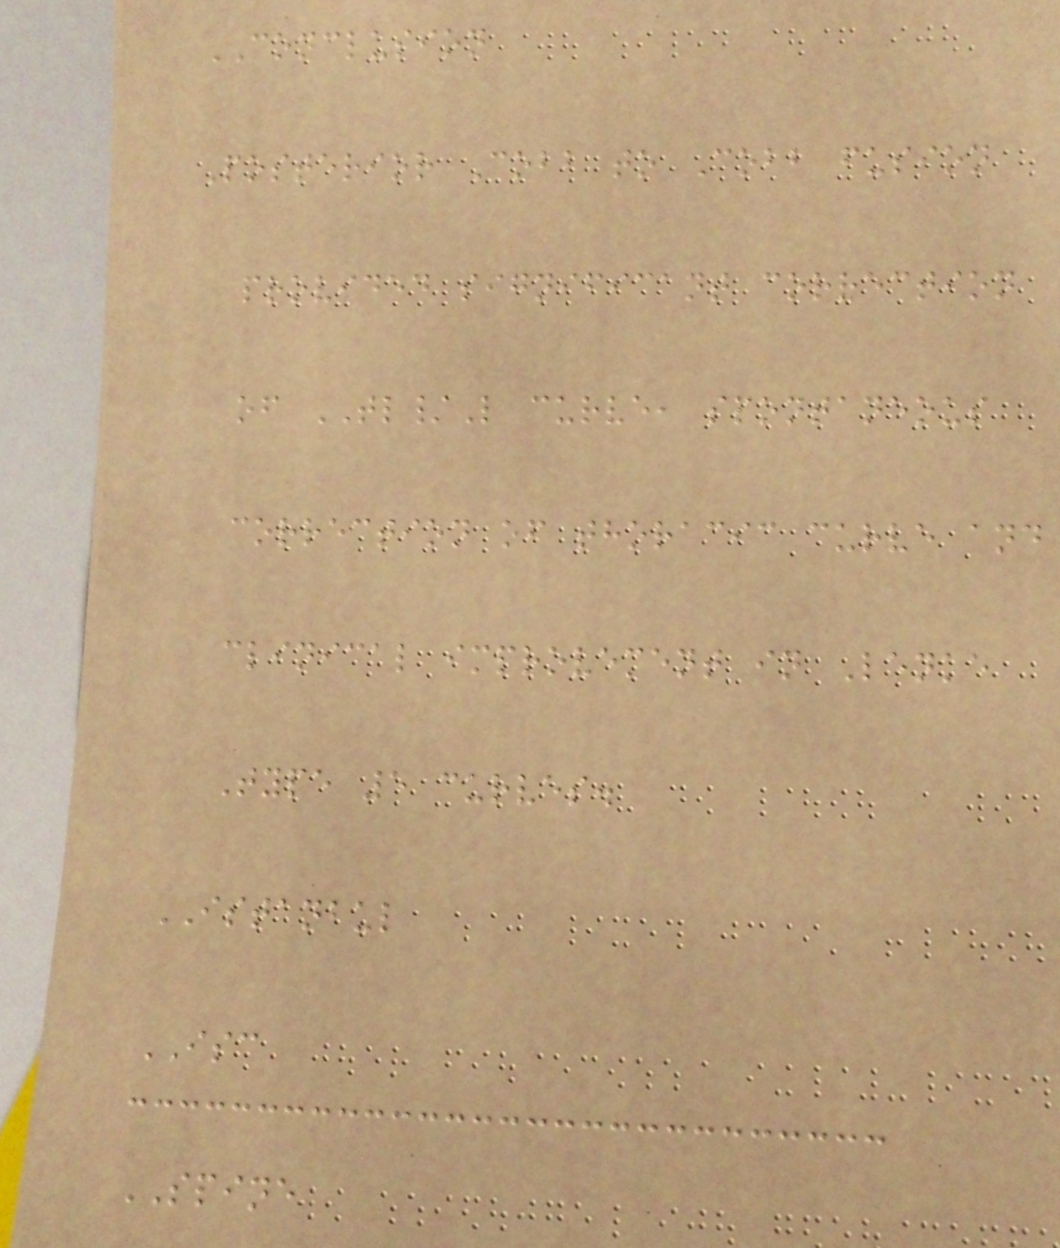CONCLUSION
Posterior Cobb to Cobb fusion
provided significant correction
of TL/L curve, spontaneous
correction of thoracic curve and
clinical improvement in Lenke
Type 5 curves.
ISTANBUL
ISC
SPINE
